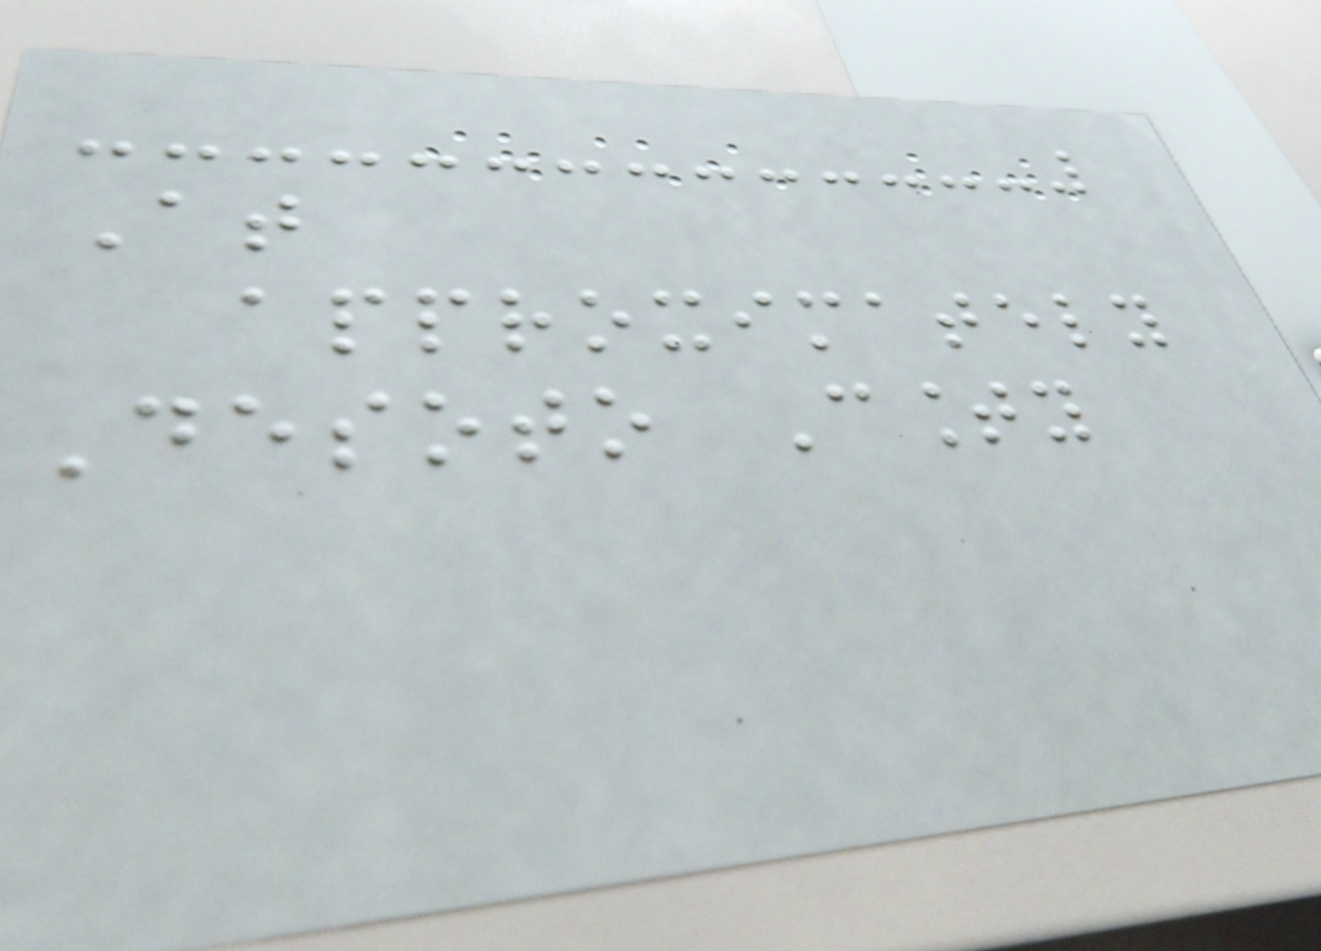At
approximately
Desoto County
